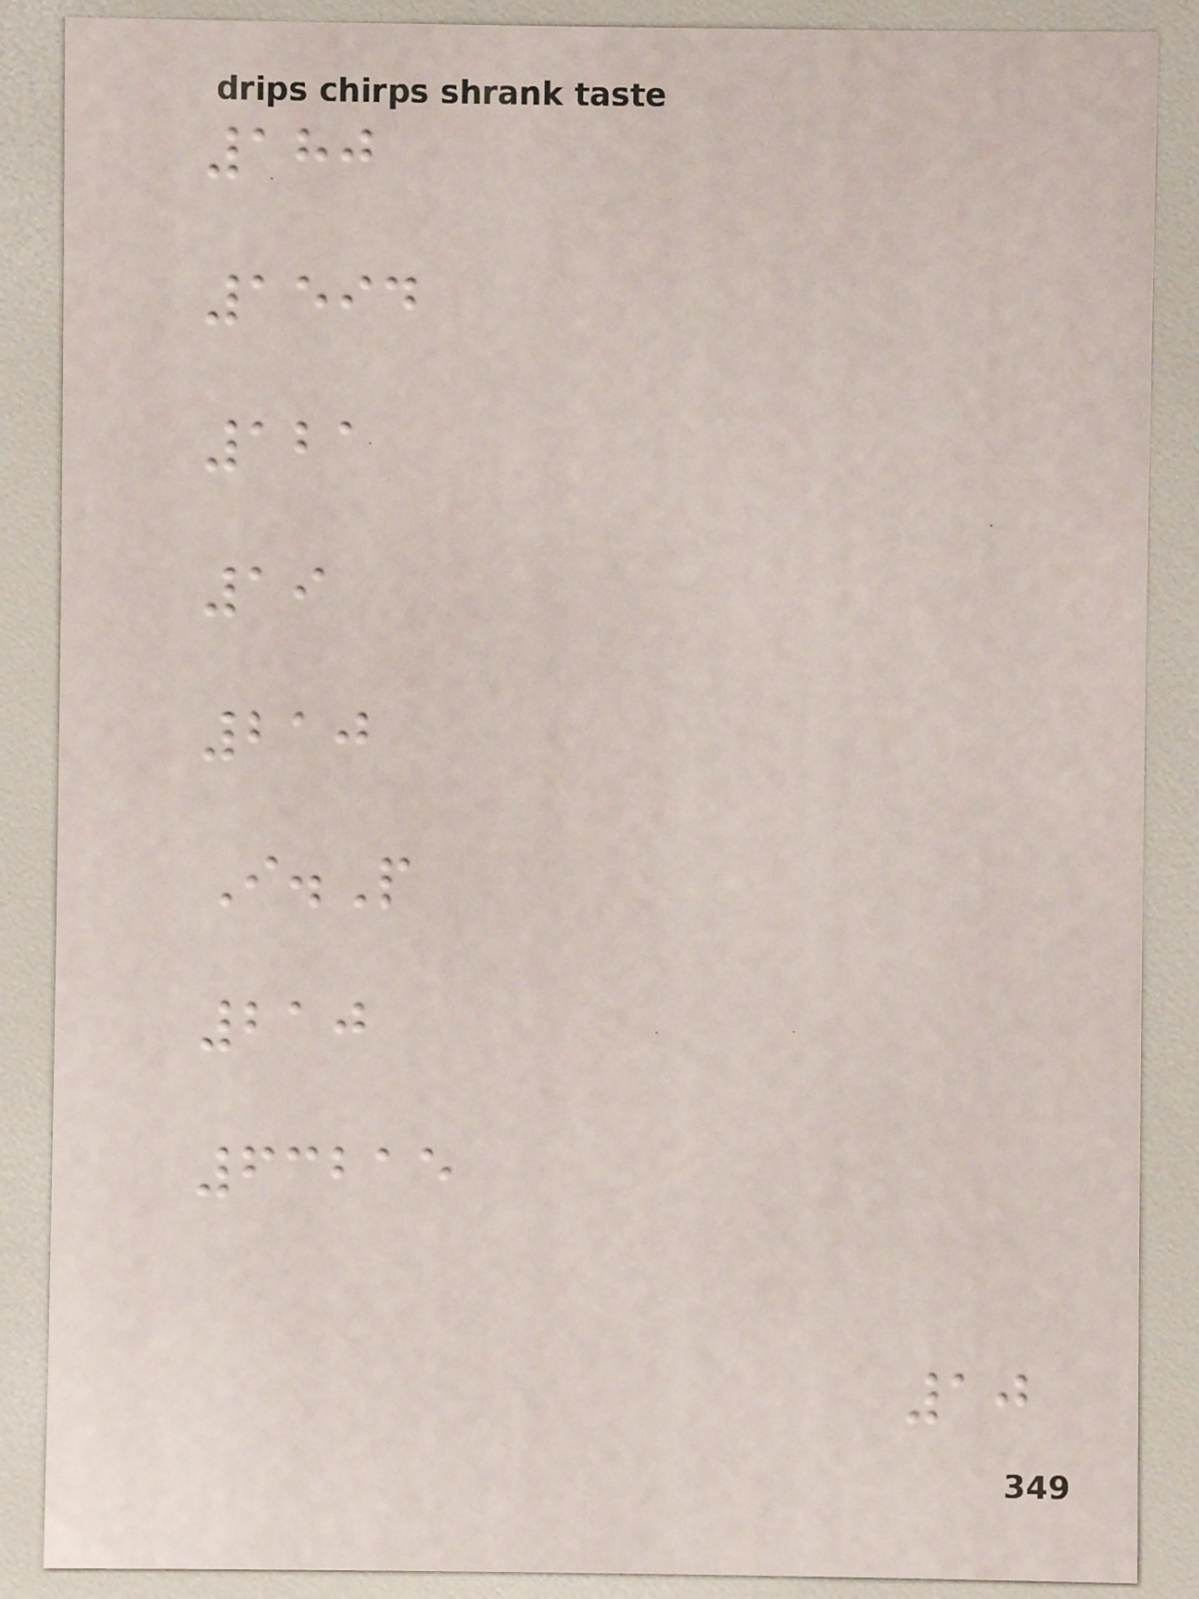180
1594
121
19
210
I.P
210
63215
10
